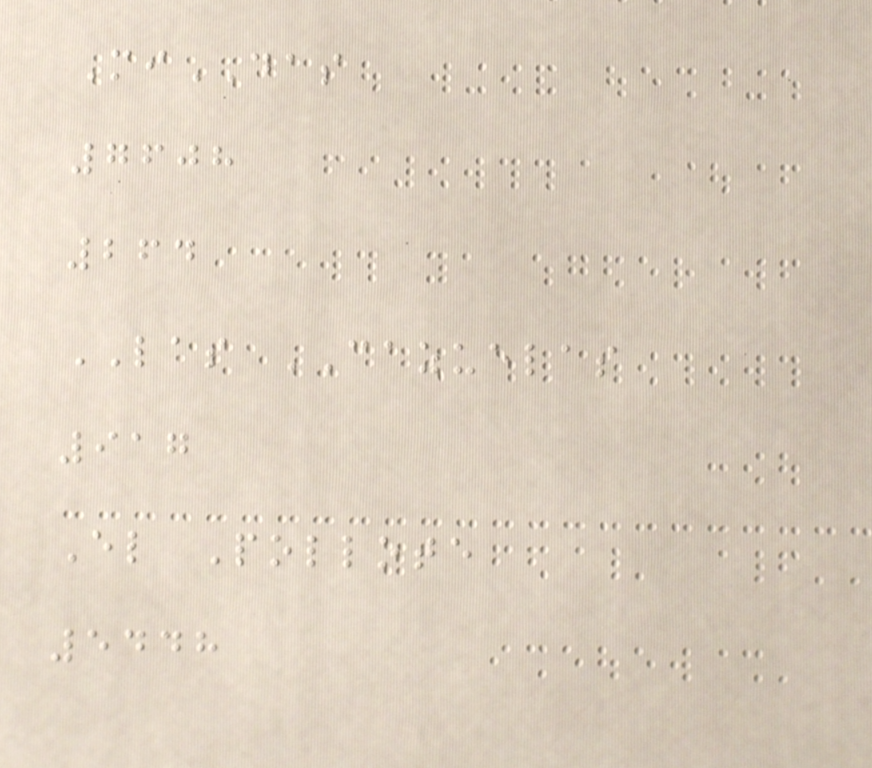MiDAS
7608
264
LAS CAZUELAS
917
El Pollote
5448
